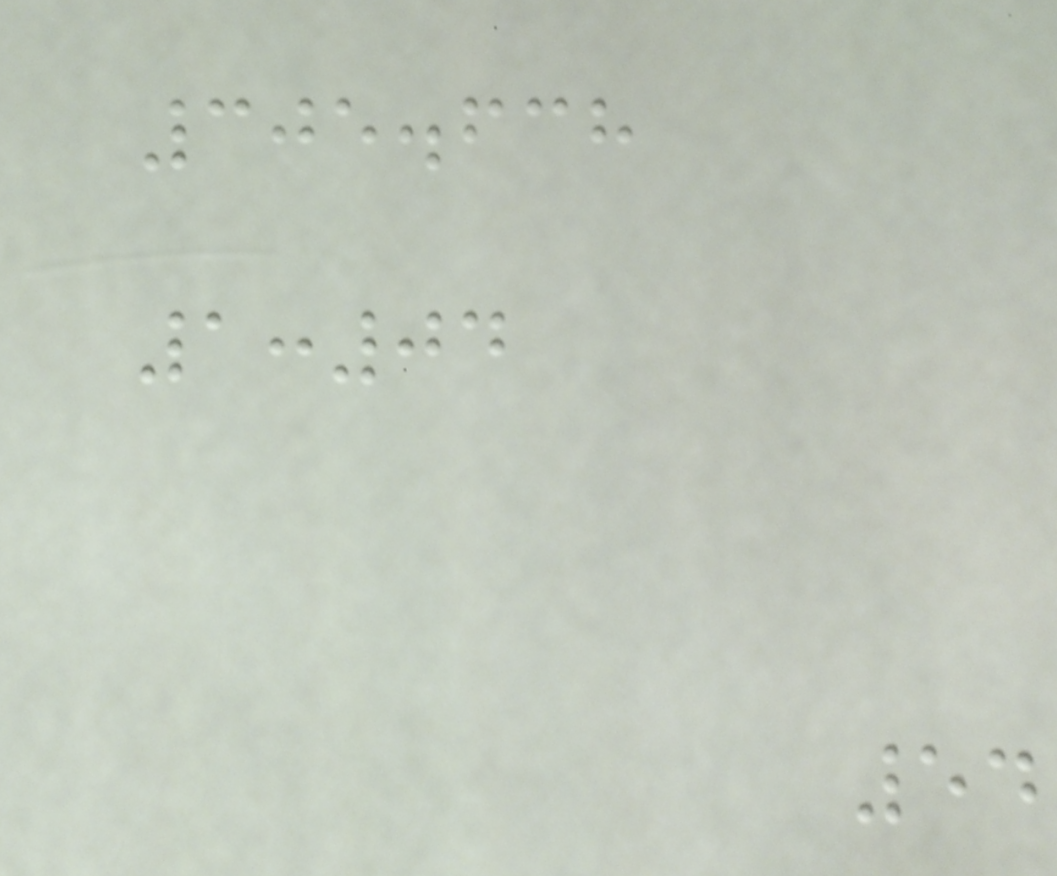305.638
1:04
54
